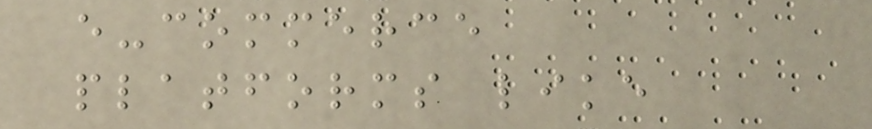e-commerce
platforms like
